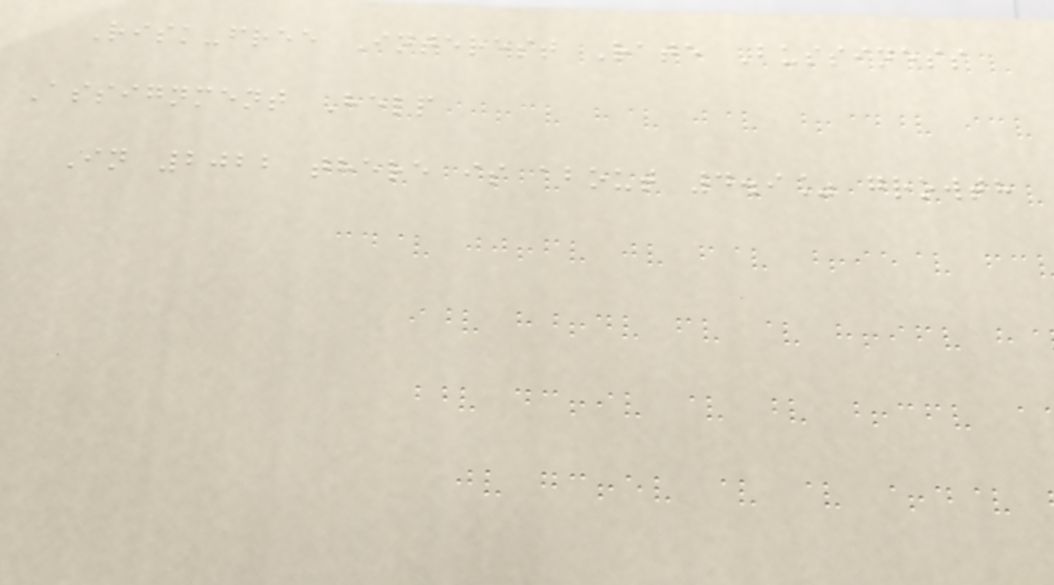Risk-free Interest Rate Bussiness
Assignment Help
In 2022 there is about 4.9% growth
